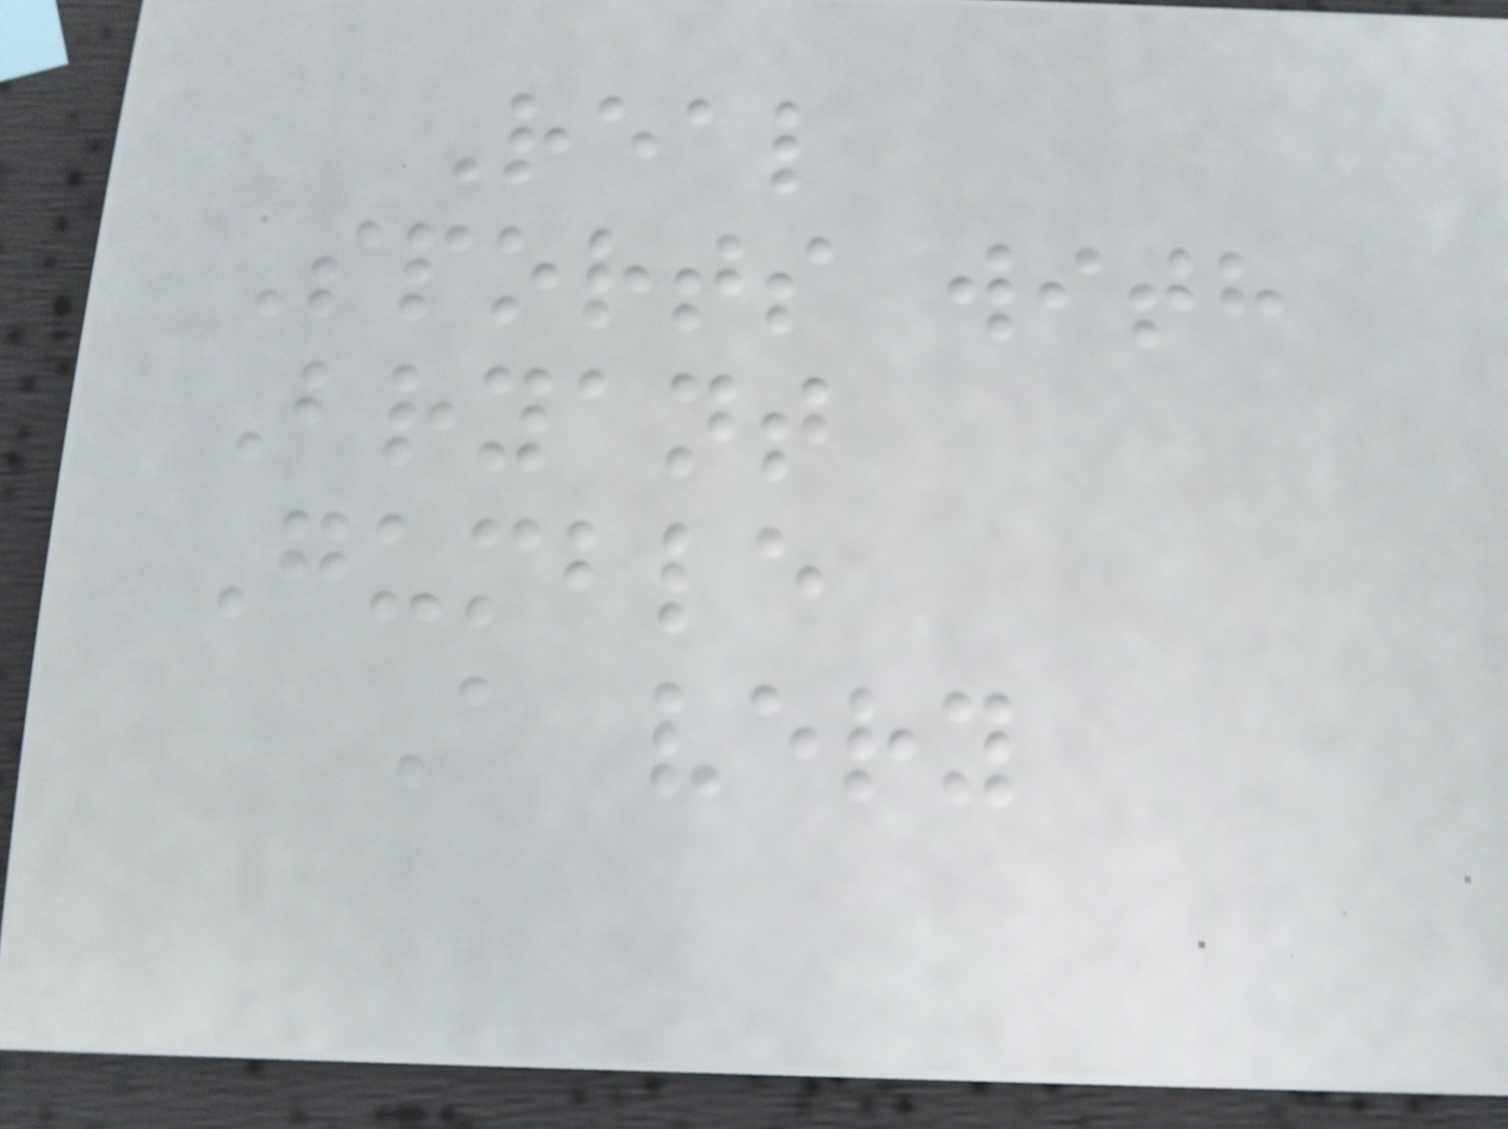Real
Sports with
Bryant
Gumble
A very
